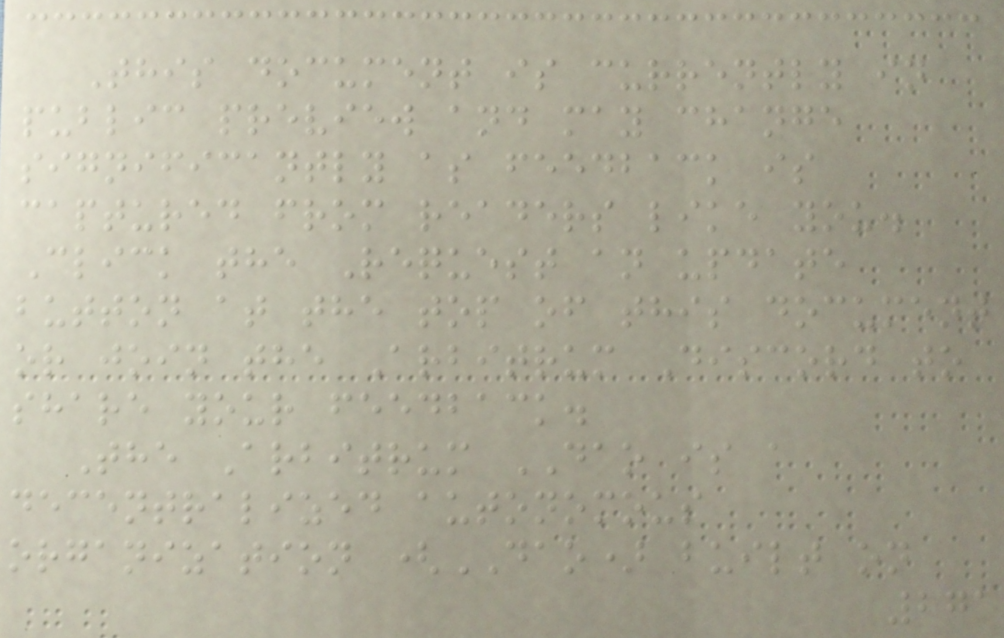This document is currently in
public preview and may change
significantly as feedback is
captured from readers like you.
Click the Request an update
button at the top of this document
or join the Arbitrum Discord to
share your feedback.
The Arbitrum DAO is a
decentralized autonomous
organization (DAO) built on
271
